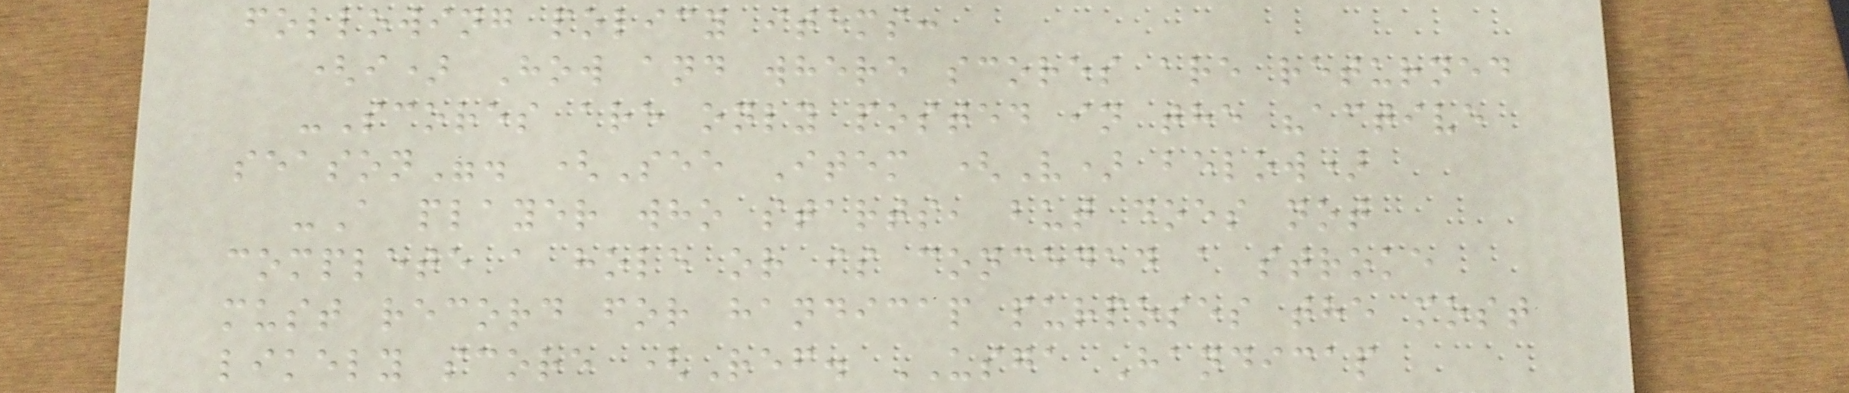following policy items:
(i) How and where scores are returned
-Scores are only posted in the "active
season". (See Item (V) below)
-A player who starts, but does not
complete a hole or is conceded a stroke
must record for handicap purposes the most
likely score (Ref. USGA Handicap
